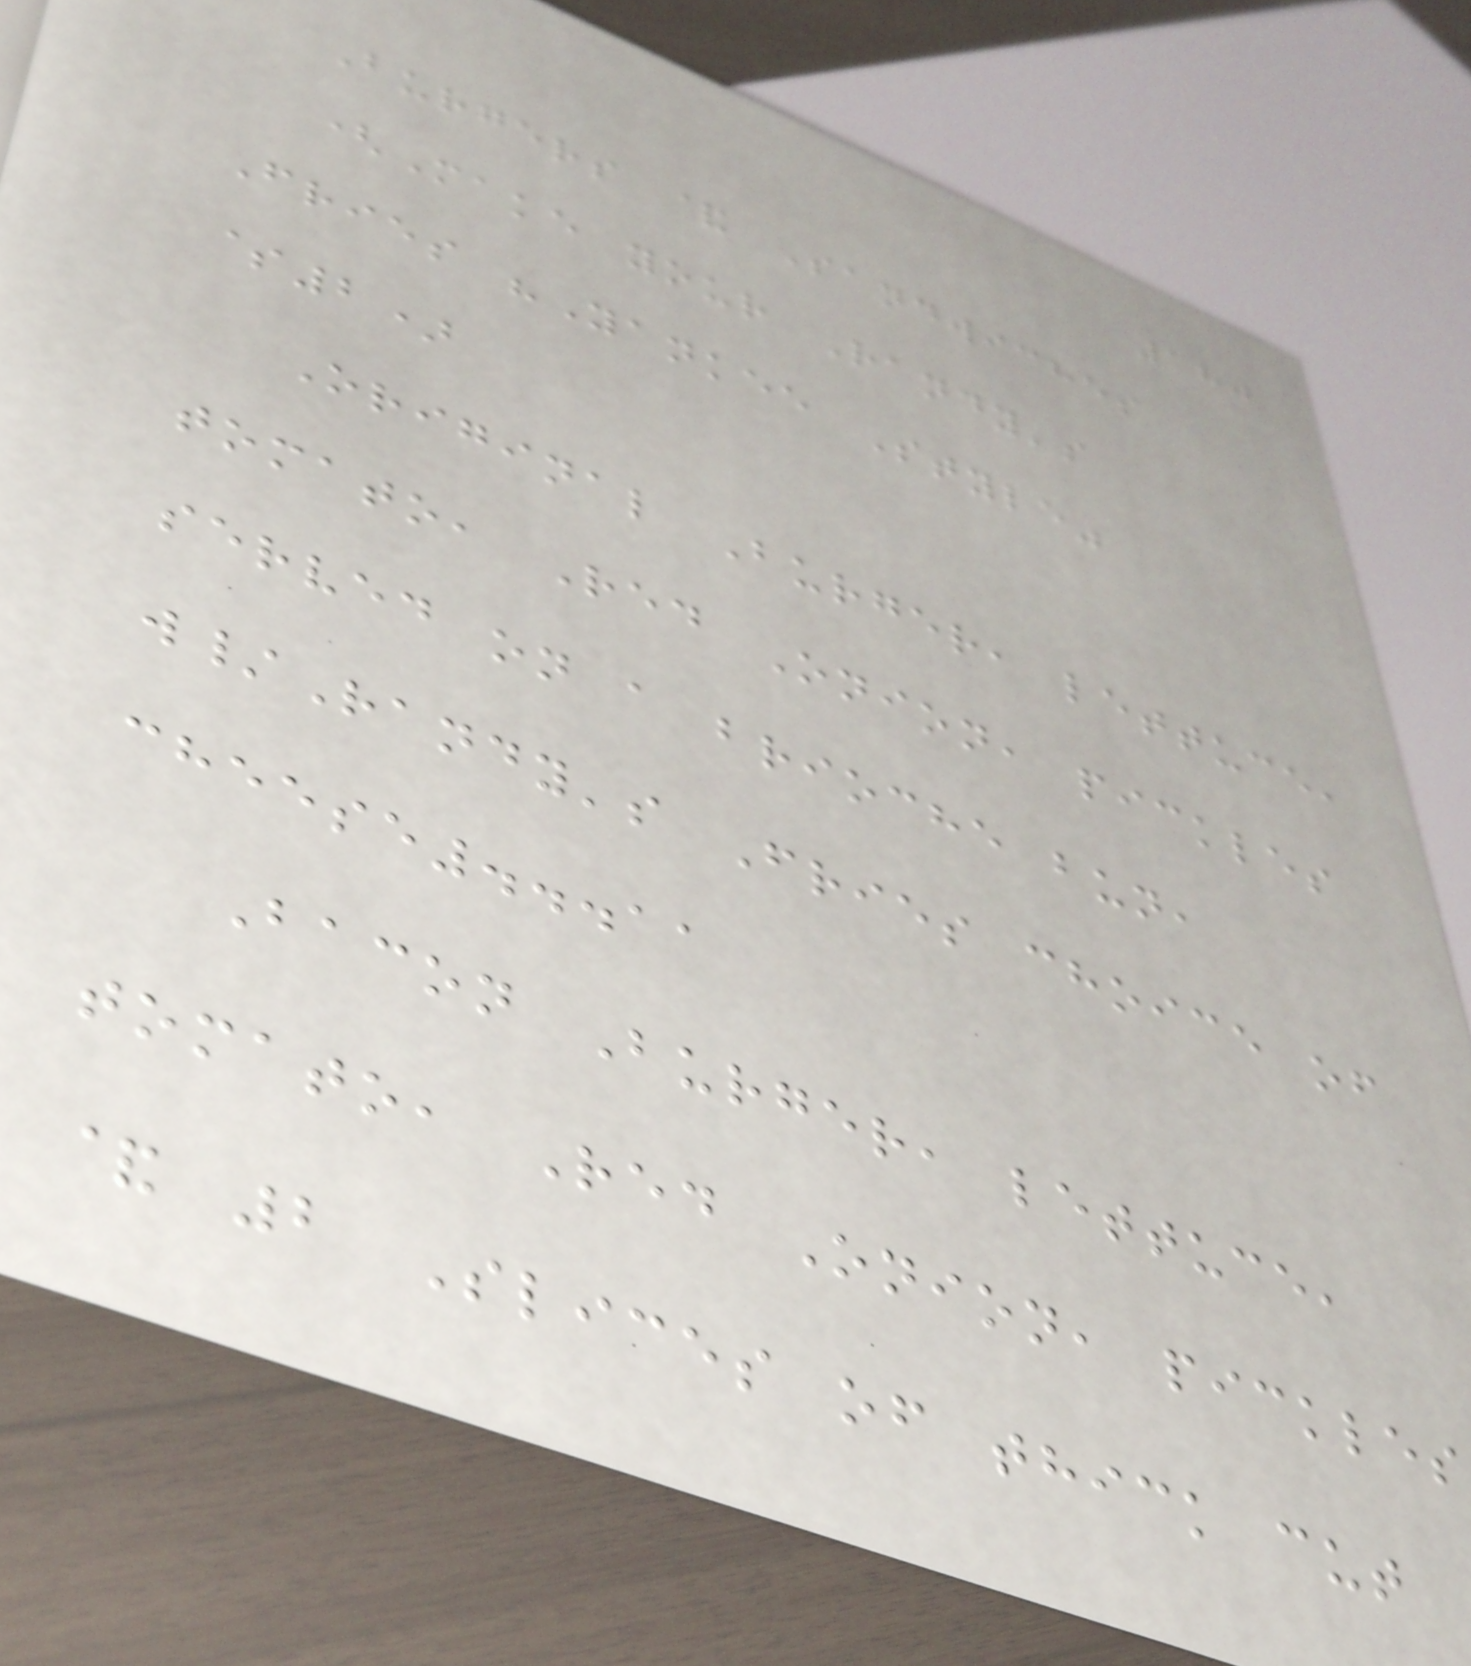180
Burgers & Sandwiches
(Make your Randy's
Fries "Yankee Style"
$2)
Original Burger, lettuce,
tomato, Red Onion, pickles
served on a brioche bun,
w/Randy's Fries choice of
cheese...11
Bacon Burger, lettuce,
tomato, Red Onion, pickles
& 2 Slices of thick cut
